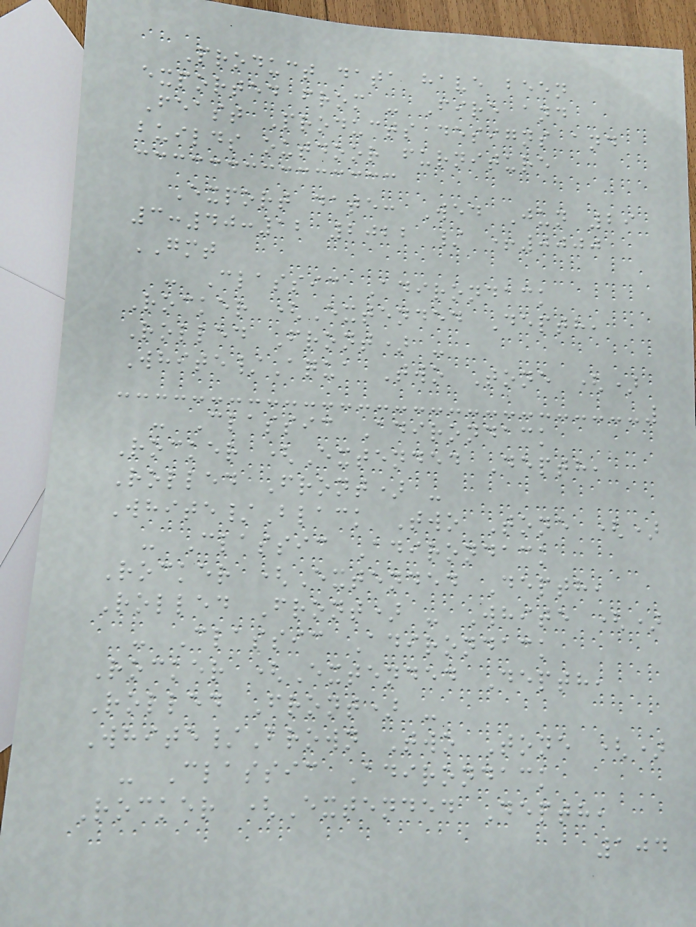Product data have been
exported from - Fire and
Feast Products designs and
builds outdoor furniture
Export date: Wed Jun 29
3:40:12 2022 / +0000
GMT
- Classic Adirondack
Rocker (Extended Depth,
Rolled Front) -
White/Aqua Two Tone ()
- Classic Adirondack
Rocker (Extended Depth,
Rolled Front) -
White/Black Two Tone ()
- Classic Adirondack
Rocker (Extended Depth,
Rolled Front) - White ()
- Classic Adirondack
Rocker (Extended Depth,
Rolled Front) -
White/Brown Two Tone ()
- Classic Adirondack
Rocker (Extended Depth,
104
